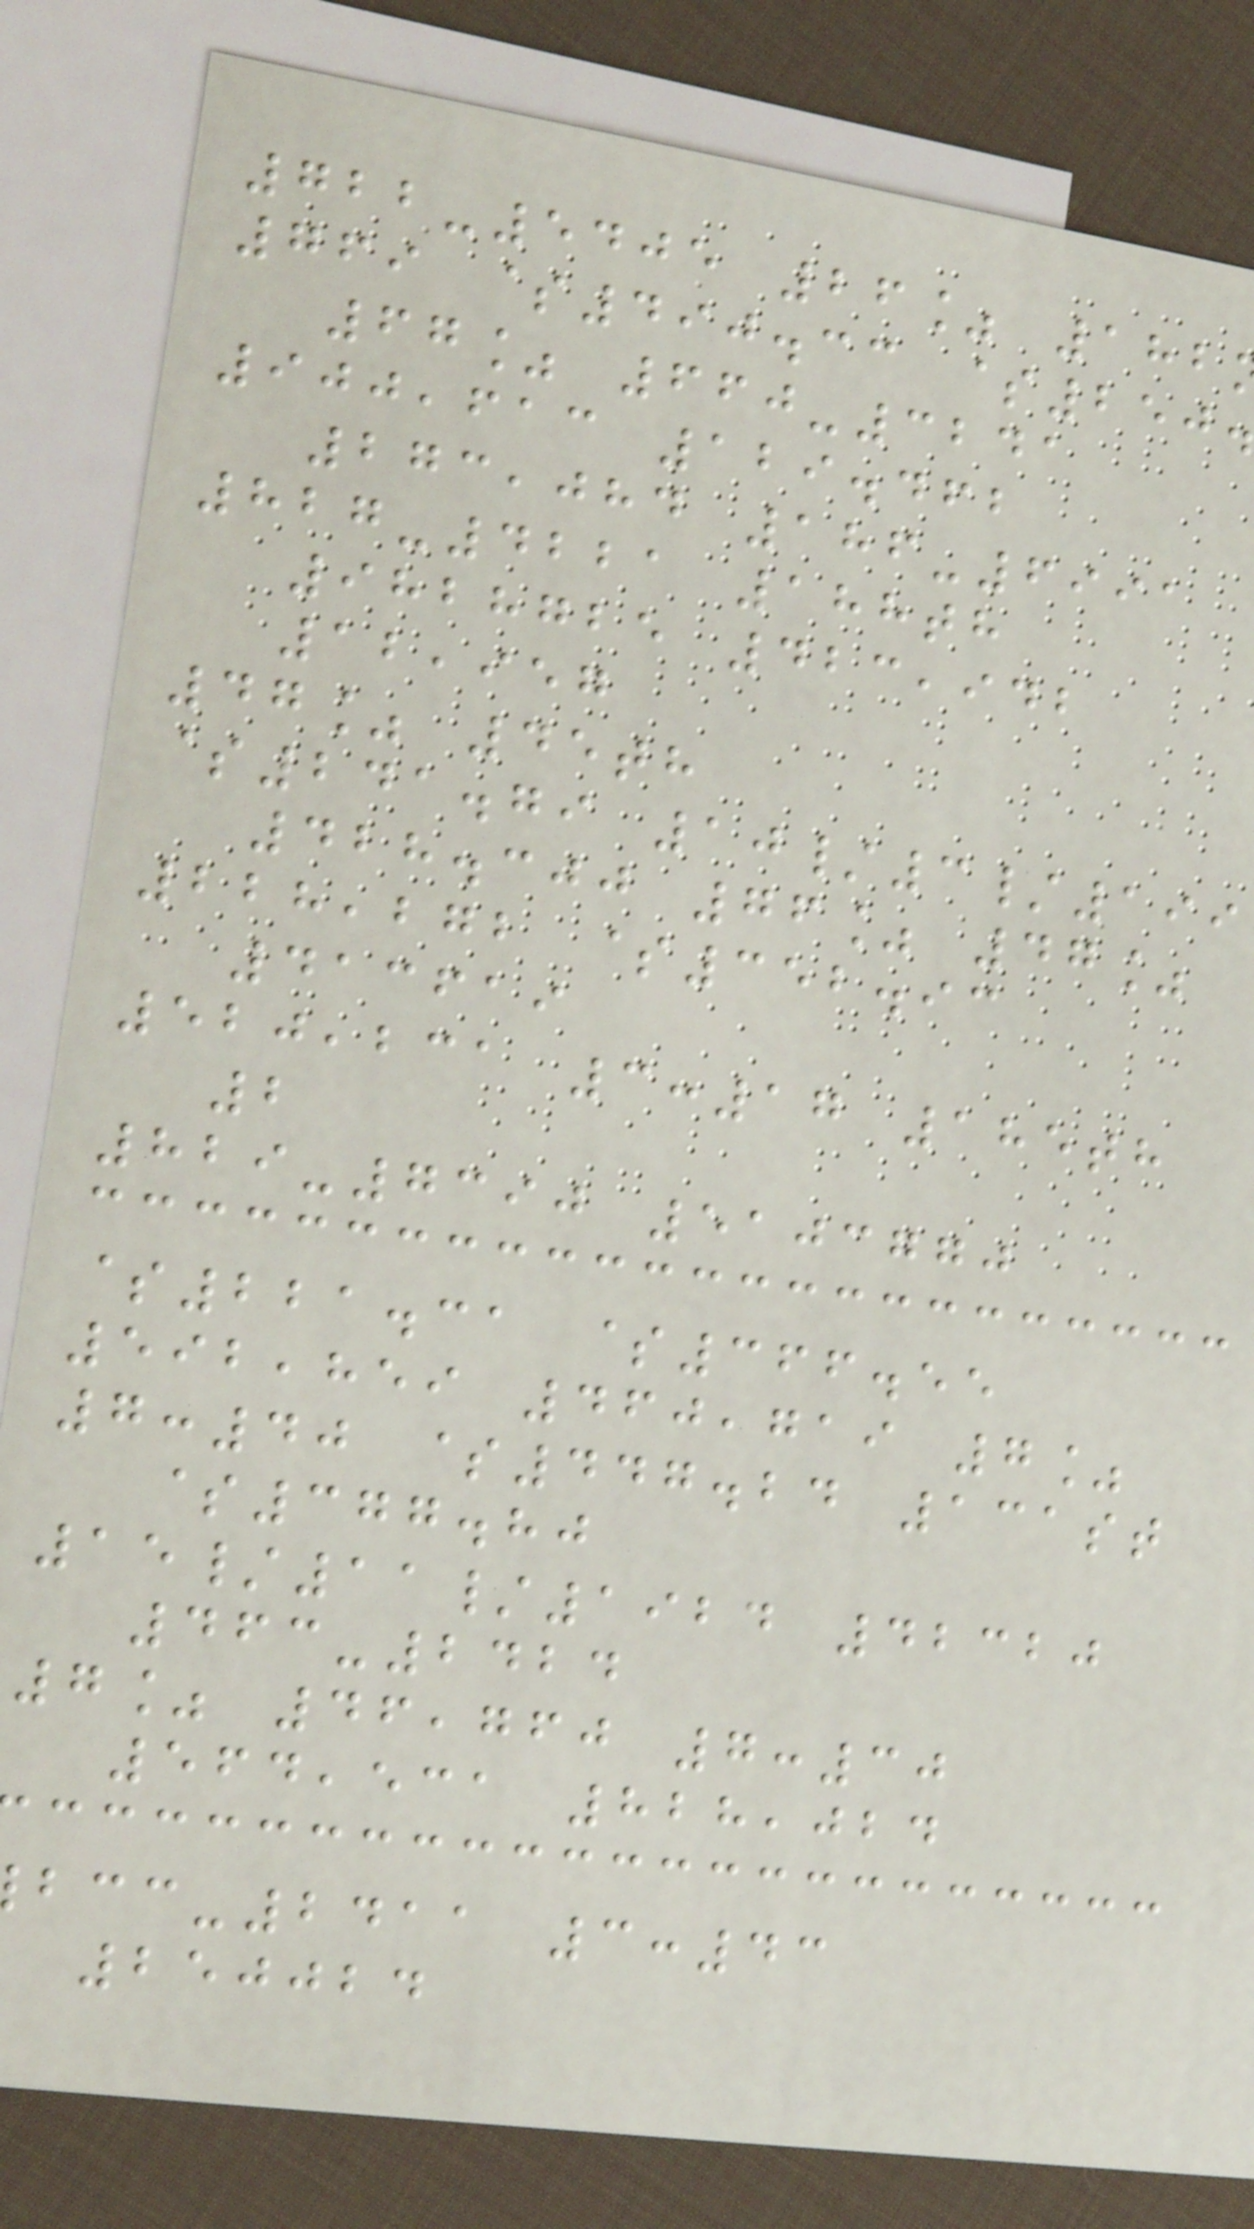722-5405 26% 182
769 $490.33 $250
67% 660-3241
900,613 129.462
273,084 186-6991
827-4221 188th
9828725 423,942
12,957
47% 45th
$241.79 10/3/199
428.300 76% 47%
228,272 $352.93
413619
520,231 3:17 185th
2
829-7390 5103770
$221.31 $366.55
592,859 460,719 7%
7:40 $447.24 131st
$377.80
15/11/1924 42320
463-2424
7% 46,760 7:30
564,531 828,024
-2411 3:43
250024
